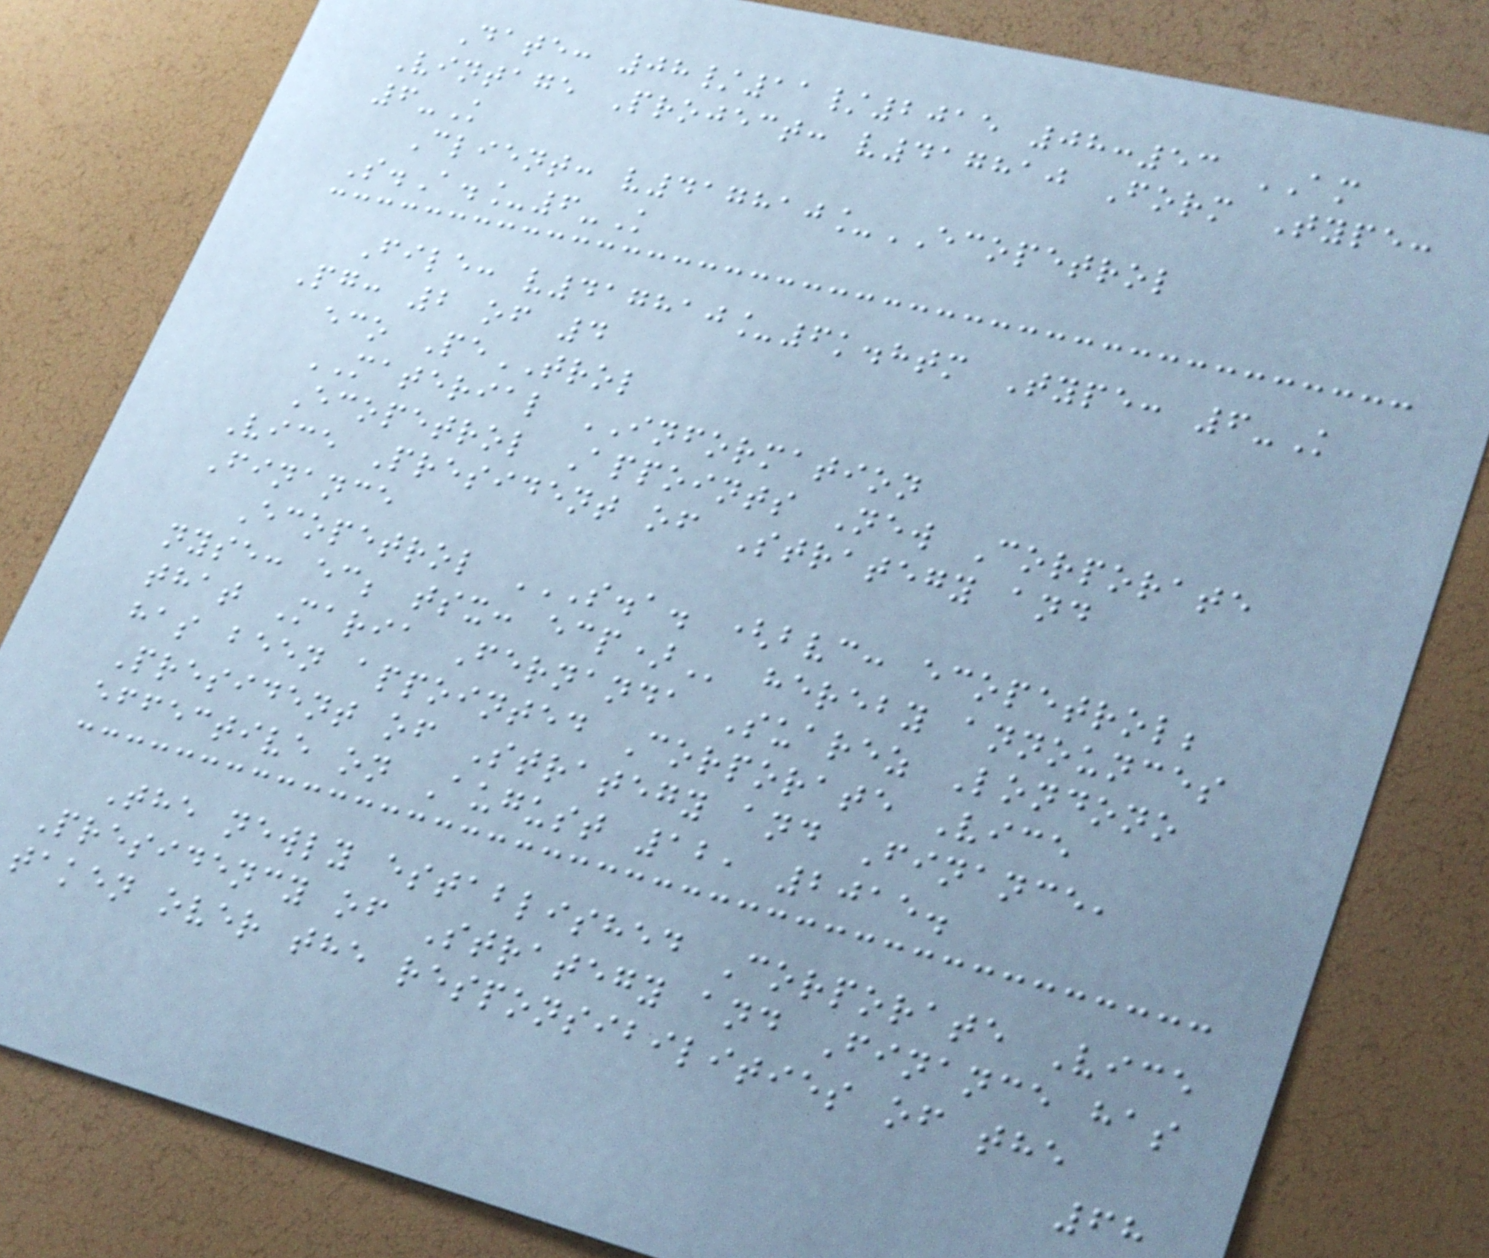Date: 08/11/2015 08:53 AM
Vintage Project: v417810 Form Type:
6-K
Client: v417810_ECOPETROL
S.A._6-K
File: v417810_6k.htm Type: 6-K
Pg: 2 of 4
eco PeTROL
MATERIAL INFORMATION
Ecopetrol Appoints New Corporate
Vice President of Strategy and
Finance
Ecopetrol S.A. (BVC: ECOPETROL;
NYSE: EC; TSX: ECP) hereby announces
that Maria Fernanda Suarez Londono
has been appointed Corporate Vice
President of Strategy and Finance,
effective on August 12, 2015.
The newly established Corporate Vice
Presidency of Strategy and Finance has
taken over the responsibilities of the
68
